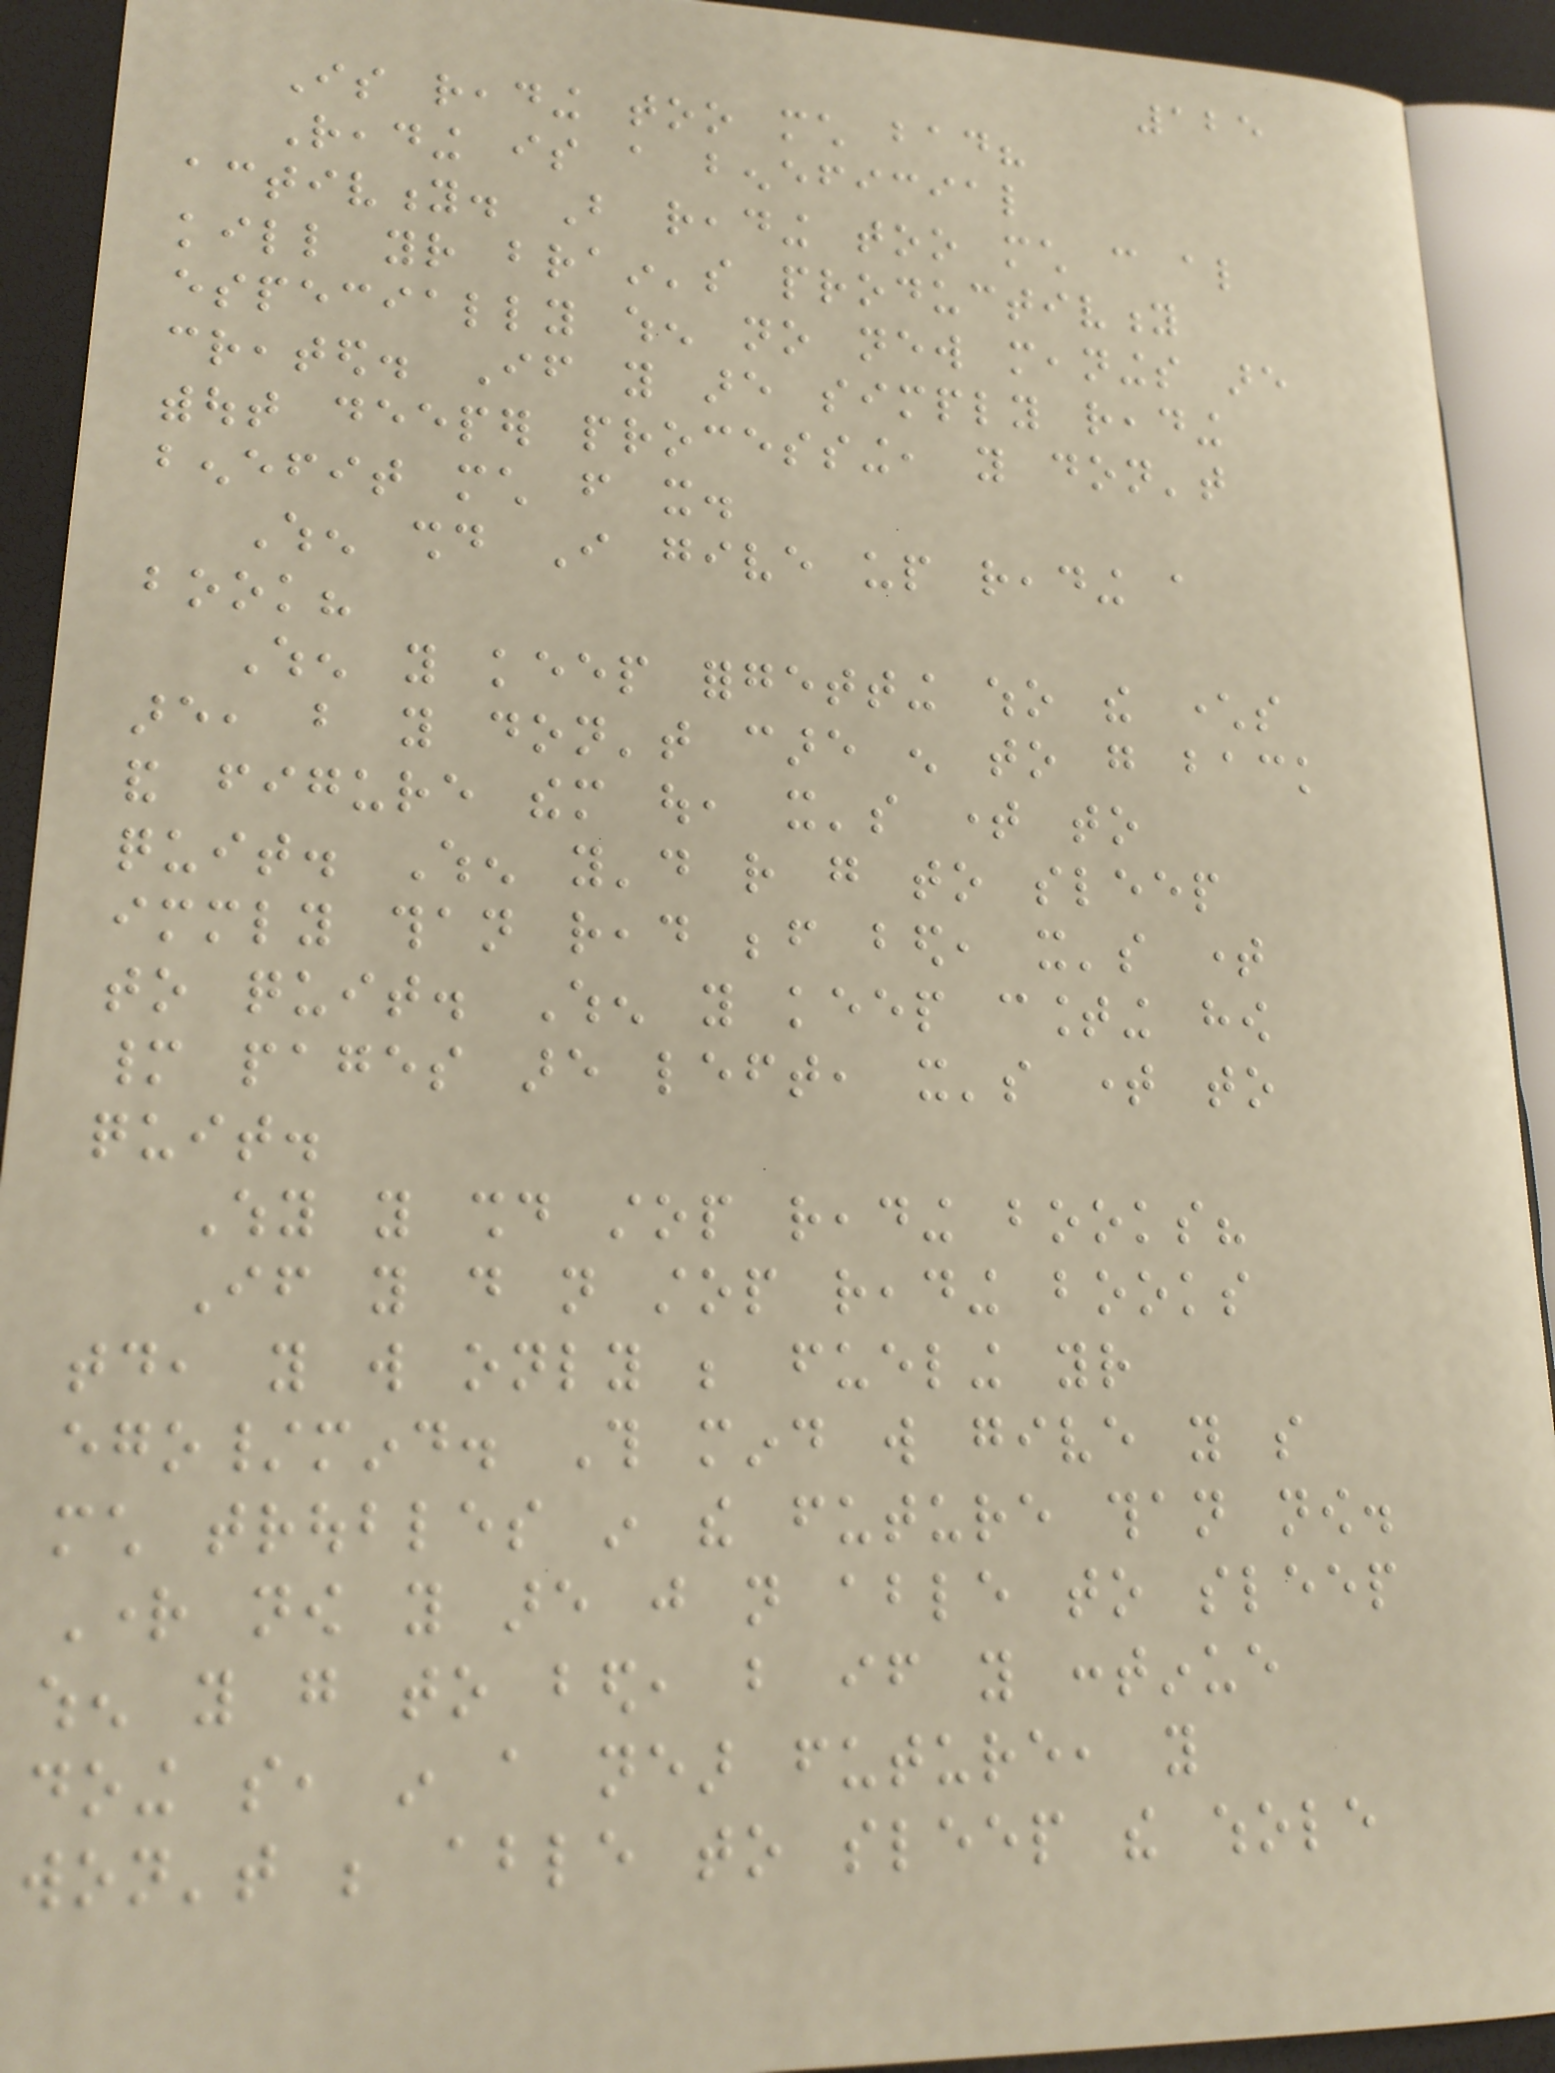125
Is reading too much bad?
Reading is a beneficial
activity. But reading too much can also
kill your brain's productivity
especially when no new meanings are
created. If you are simply reading
without deeper processing, you don't
benefit much from it.
When should I give up reading a
book?
When you keep forgetting who the characters
are, but you don't care enough to go back
and figure them out, it's time to
quit. When you'd rather go to sleep
immediately than read before bed, it's time
to quit. When you keep counting how
many pages are left, it's time to
quit.
Why you should stop reading books?
If you do not stop reading books
today, you will only be fueling your
ego/mind. This mind will give you so
much troubles in the future than now.
Right now you are just not able to sleep
when you go to bed, but if you continue
doing so, in a near future, you
won't be able to sleep the whole
